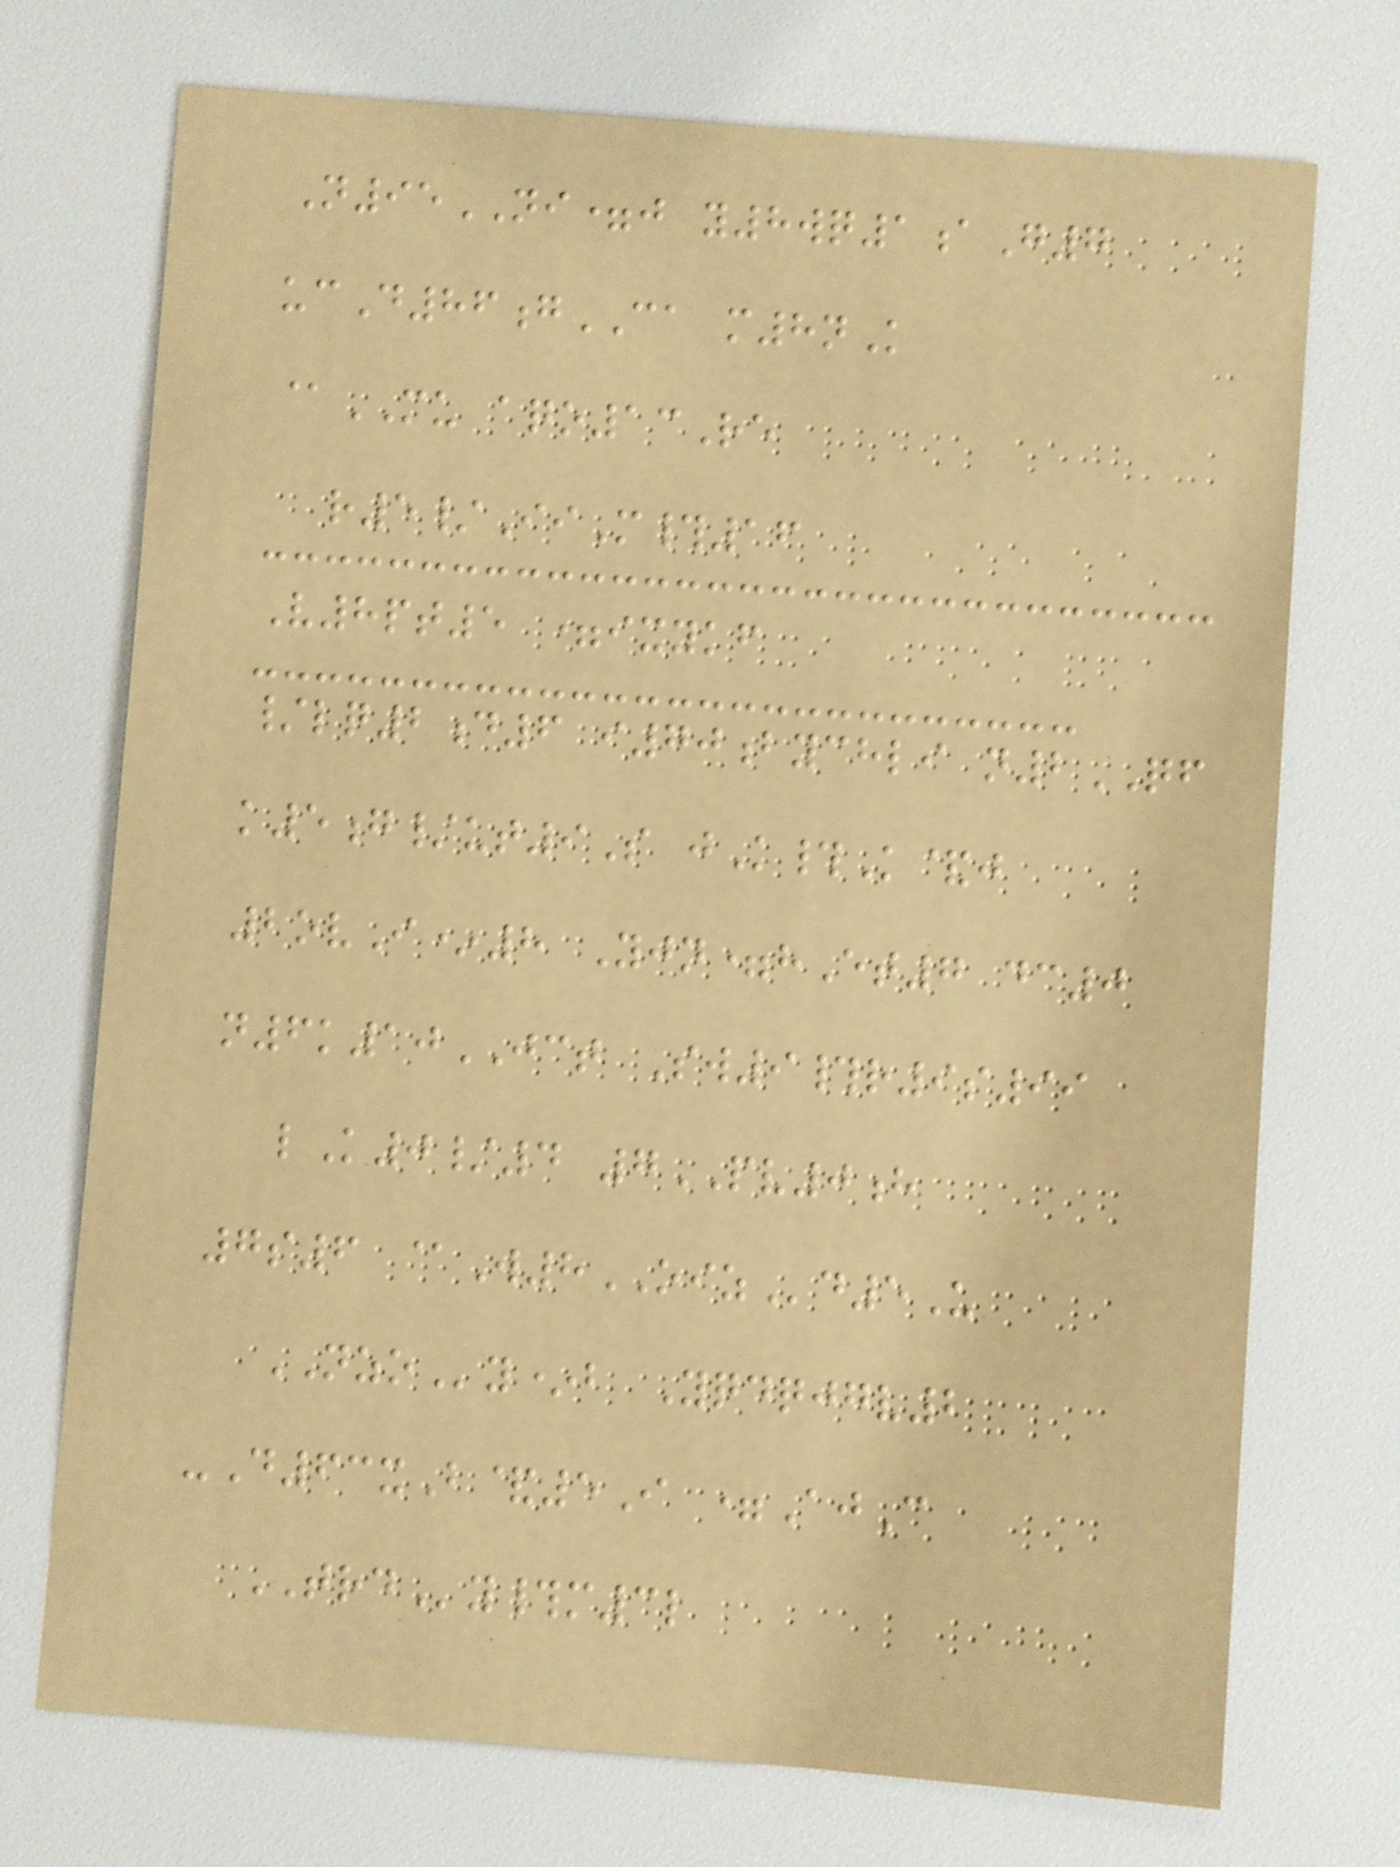N95NI=j y8wq1aG7
ucD86gCA m8nK
@MU aqo13Re
r5/IiM#16
V8pt5 =ixykf
/lq2d6 i70bychli n2QF
k5g/ut9S jK#K&j
2ovI*8 Yjn=hEt7 dc0
n6k10JCT Sw9#r9s99
lK0/4 7PV0h
7s6 @W8OIZd5U
NZOy*b Yqdqjgv2
-D63xB&5I =AjC
TRDy#m3l
